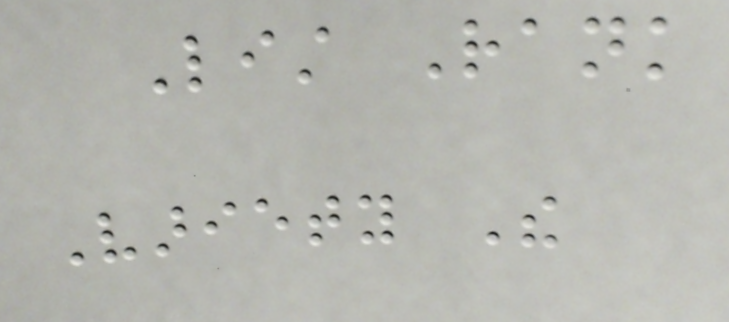List Rank
Variety The
